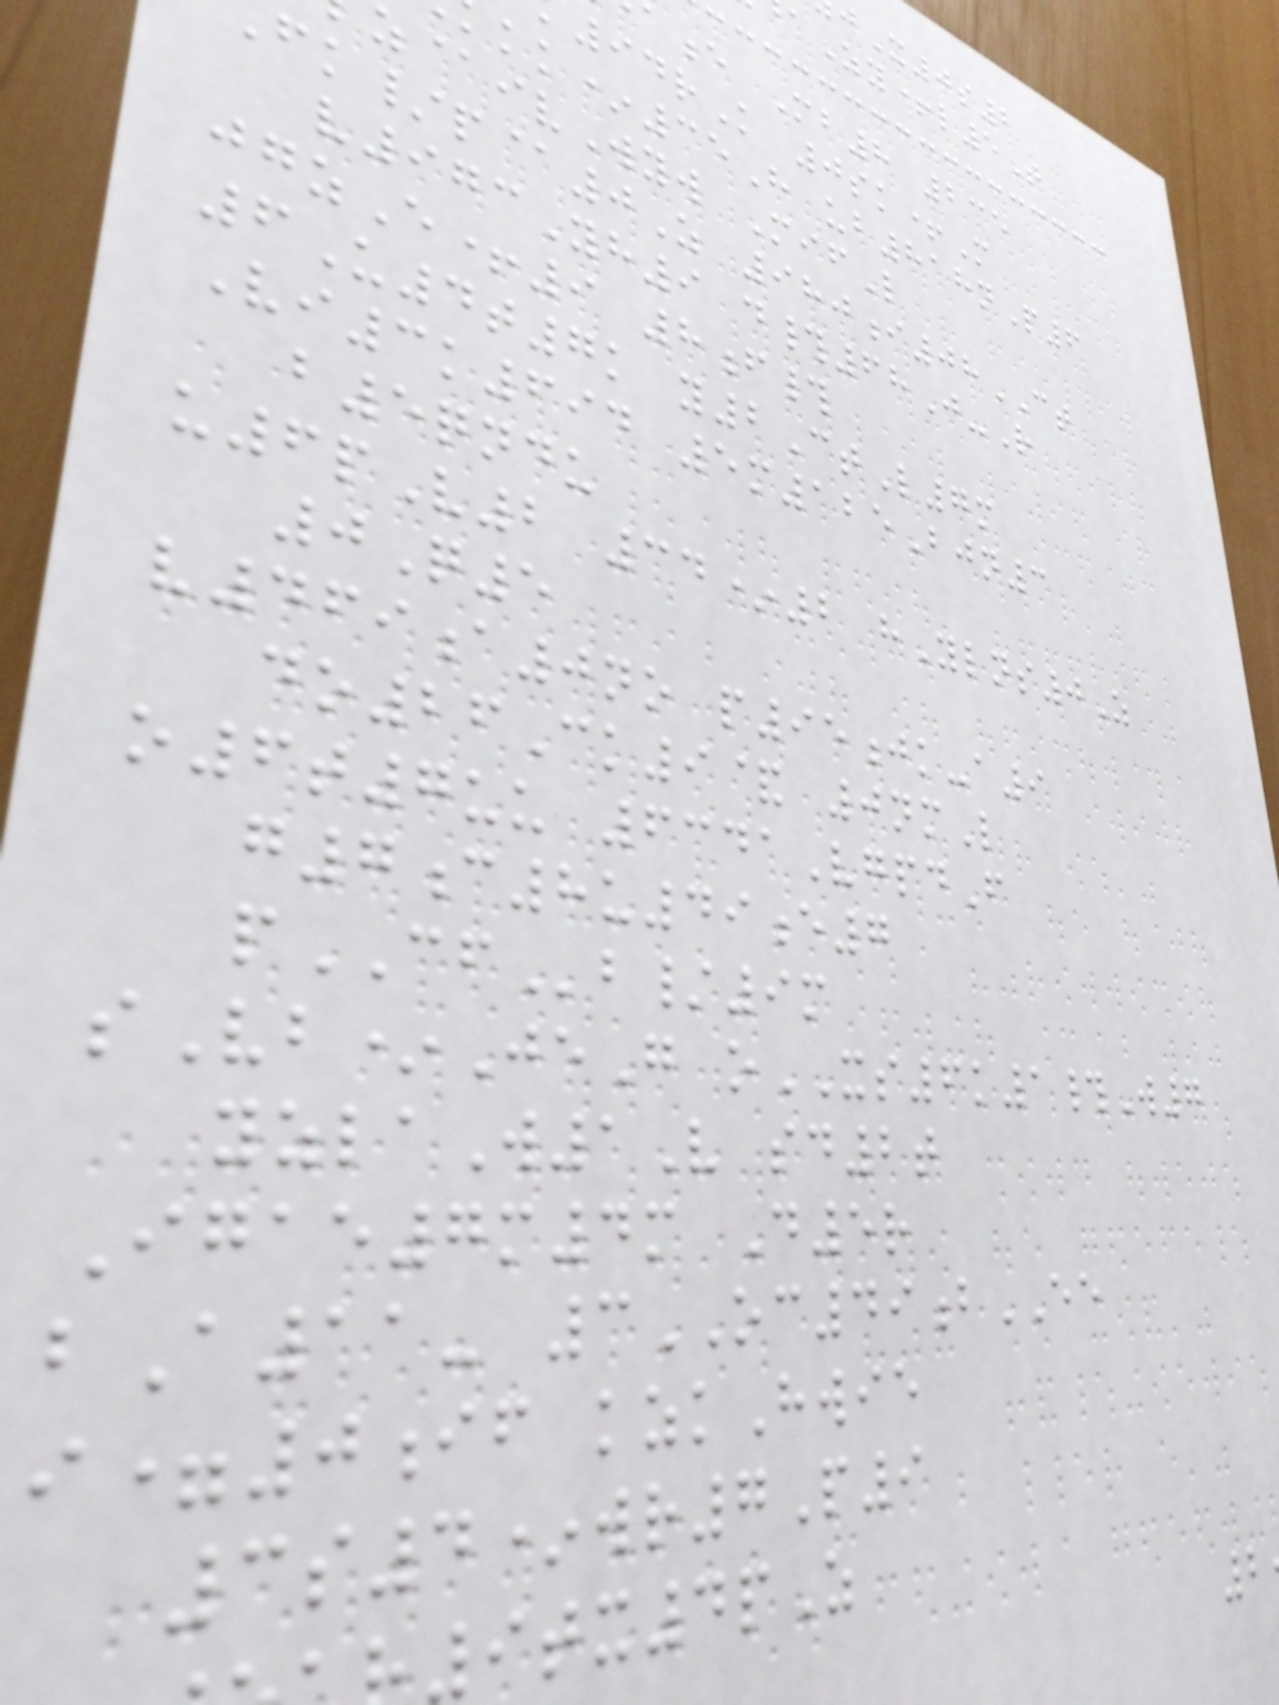X0s2
Zy+l5T
e Mb8 235
94rK 0sk+M
*35H ub818nP6
z@ivWyw MifL
k/p@0Z 980i08CT
v973Yh9 d#68J-R
jgzE+9 8f#
6U4t7k y2CtL7m
Vi3k694 5m125Bjn3
b5qndu
u6pV2 34*2 hYlns0Z
0Q5
v469a0no p95jk-a9
do26Ck9& 0nmL
o6t7uu 6341VgpdF
g7c8u49e7
pCFb/9m
sVb*JeG oXS6k1#W7
yzlaW1V sd2t
Igae7m4m D5r
bA11- 3OC49bEE
i=0if kzkHwie
3s4*wr7P9
9tx4pZ
